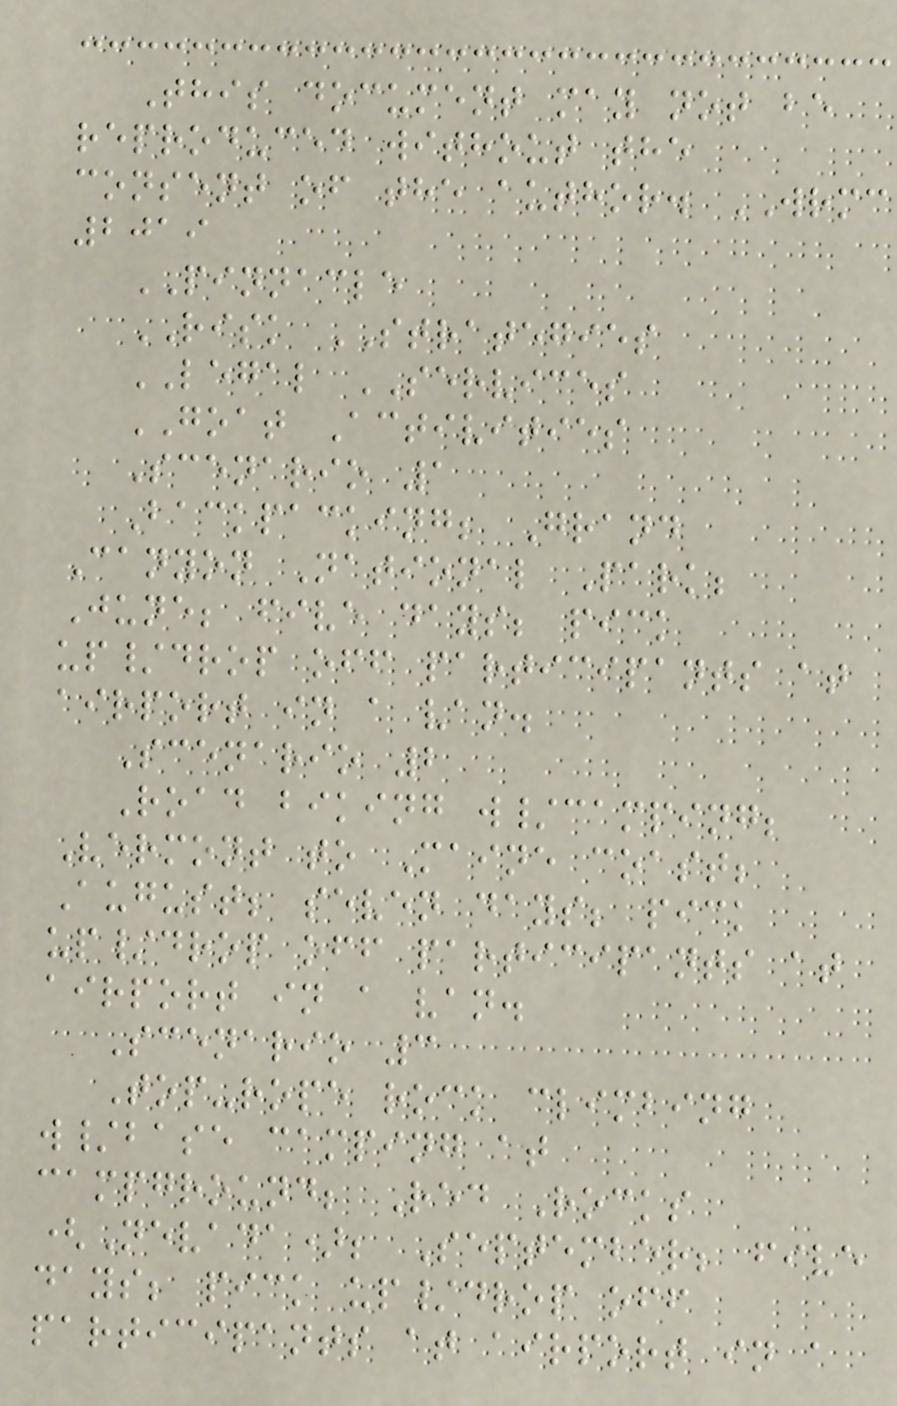This document may not be
reproduced without the
consent of the author. WRMC
2019
PINNACLE
RISK STRATEGIES
LEGAL SERVICES
GOAT Activities
Scenario 1
Backpacking; Grand
Canyon National Park;
June; five days; pick
up/drop off participants at
airport in a van.
Scenario 2
Road biking w/camping;
Vermont to Maine coast;
August; seven days; pick
up/drop off participants at
airport in a van.
Scenario 3
Top-rope rock climbing
w/base camping at
campground; Red Rocks
(Nevada); September; five
days; pick up/drop off
participants at airport in a
